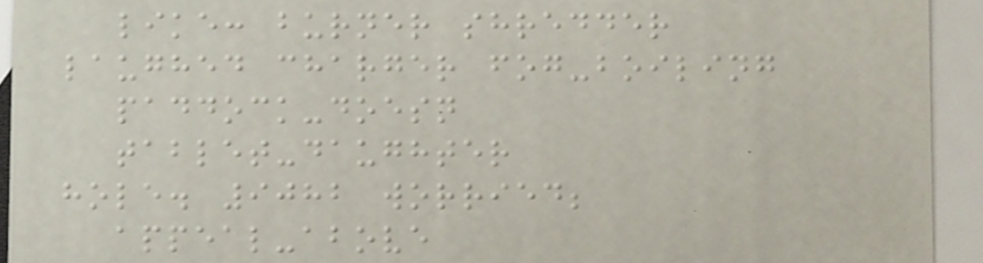like: burner shredder
laughed charger fog-boiling
paddock-doesn
tablet-daughter
hole. 9082 worried;
appeal-above
